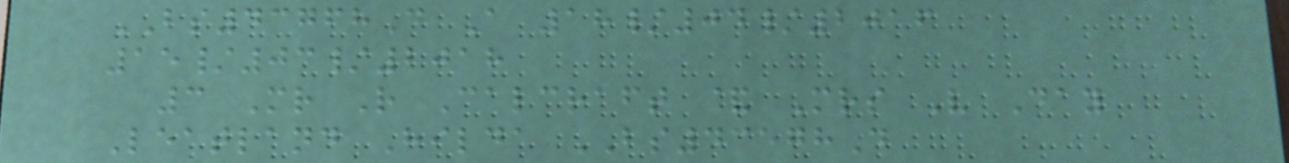BS43768D A 18/04/2016
15/03/2018
3 Mr R Calcraft & Mrs V Day
Leatland Hilda BS43578D
